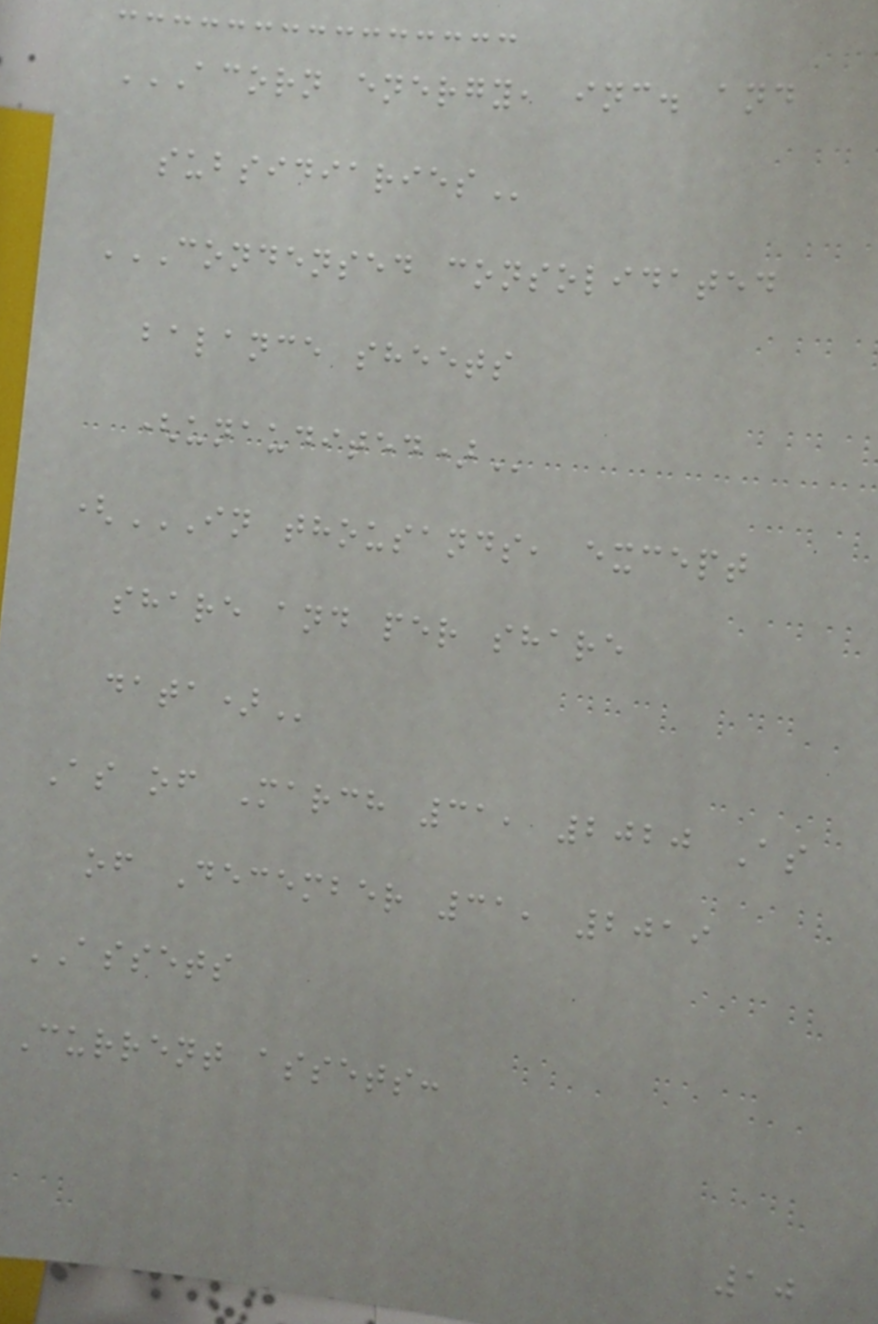ACORN ENERGY, INC. AND
SUBSIDIARIES
CONDENSED CONSOLIDATED
BALANCE SHEETS
(UNAUDITED)
(IN THOUSANDS, EXCEPT
SHARE AND PER SHARE
DATA)
As of March 31, 2020 As
of December 31, 2019
ASSETS
Current assets:
10
